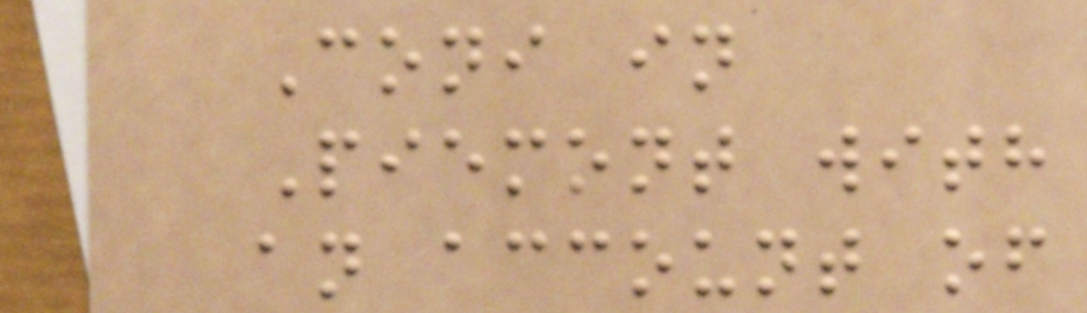Coni in
Piemont with
an account of
